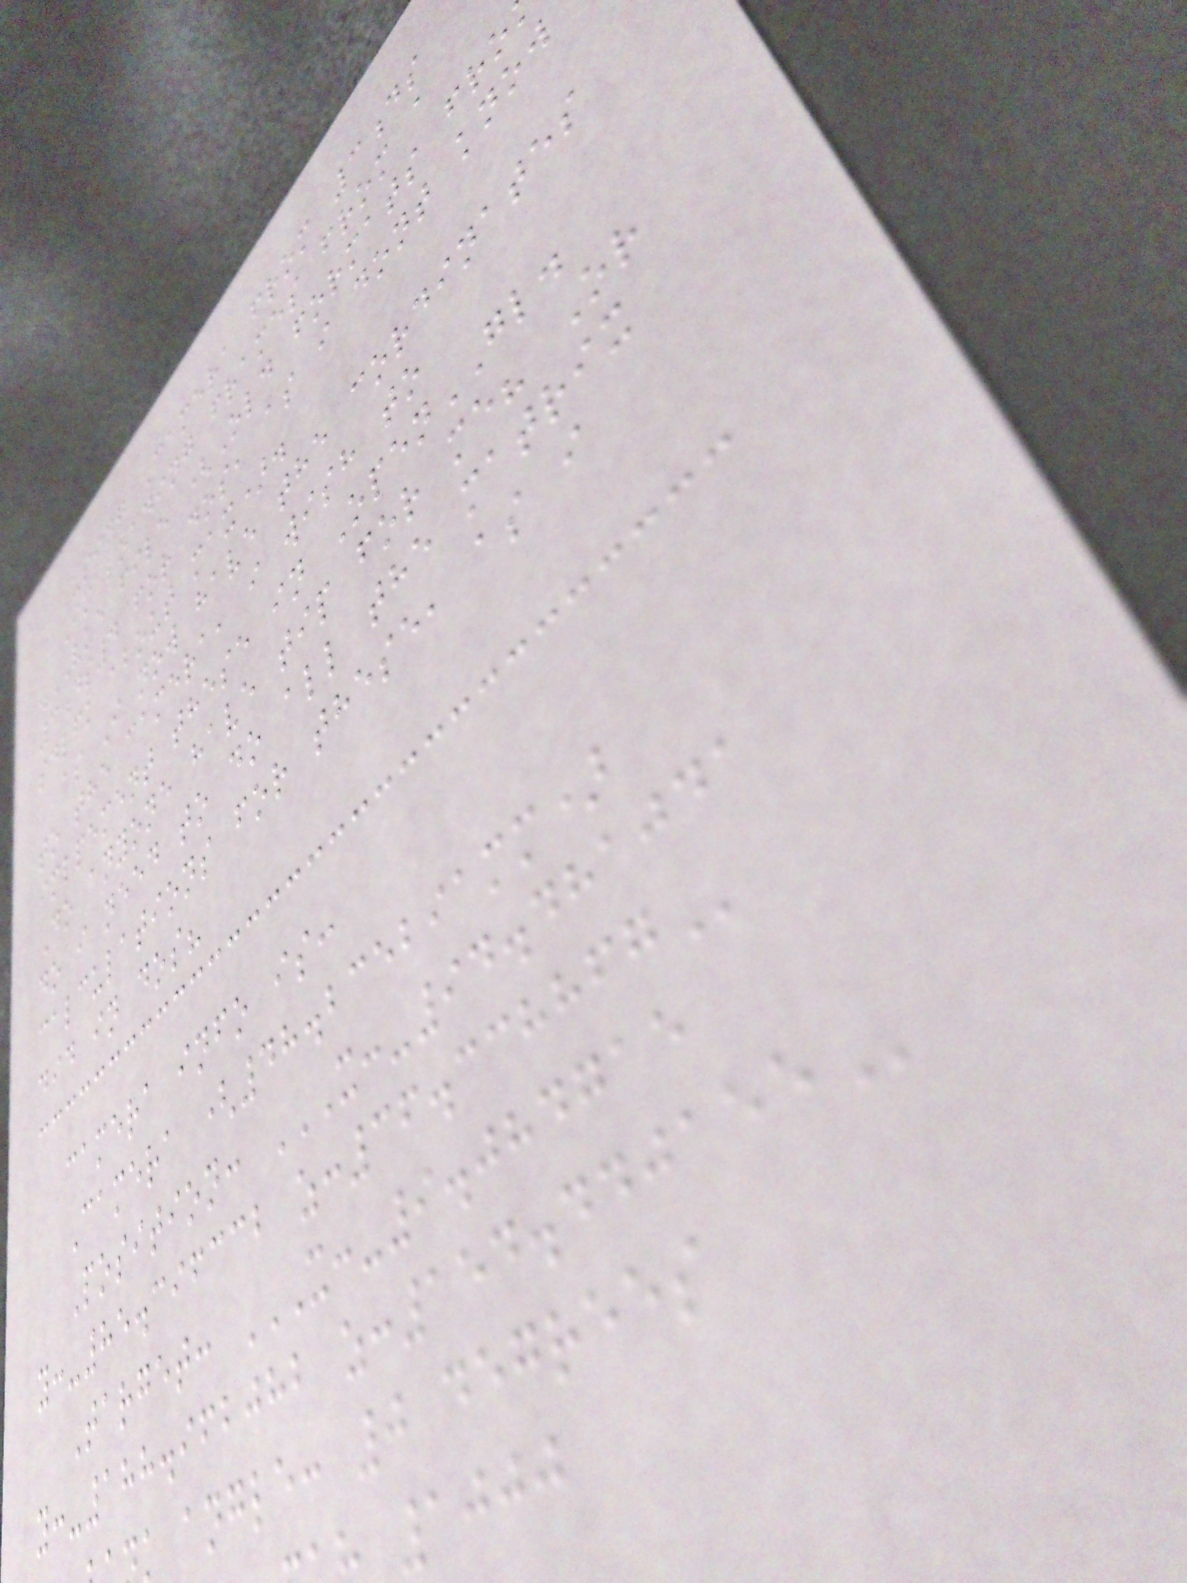Using Camera from 3ds
Im loading frames from a
.VUE file (Old formats fro
3ds4 for dos, as i dont know
sdlfk about max).
as I now have the cordinates
to the camera, i wish to
imlpement these in OpenGL.
Do anyone have tip for me? Or
do i need to do all the matrix
calculations for these, as i
did in dos?
camera info is:
Camera (48.235291mm)
Position: X:-94.481041
y:-85.396332
Target: X:-9.084715
y:-188.962082
k angle: 0 degrees
1000
